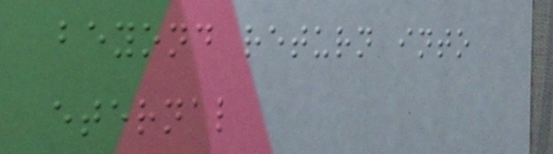beyond return into
eternal
